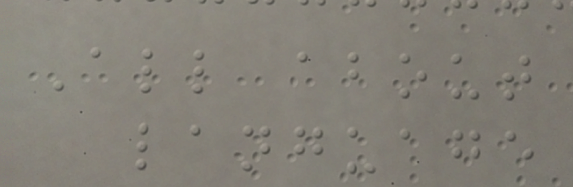All about
language
